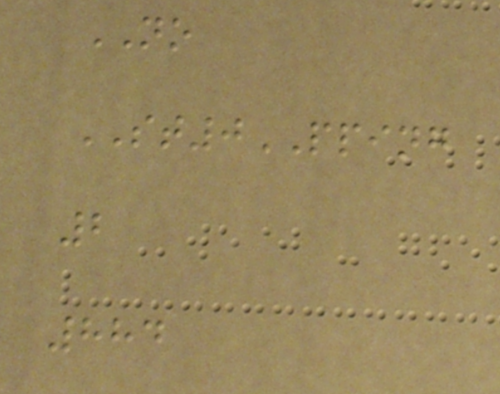NO
ST0PPING
2
884
